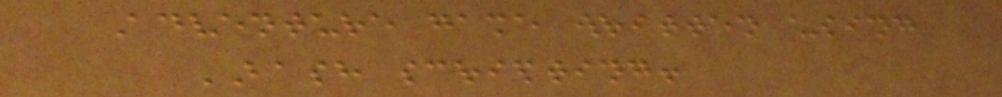Adventure game written using
BASH scripting!
